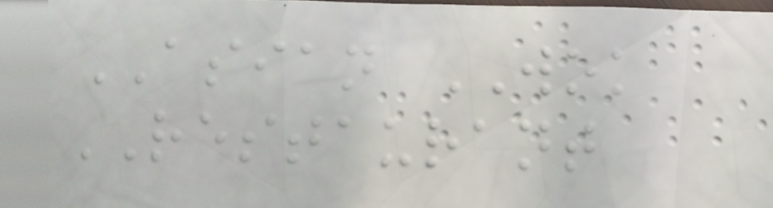ASIAN WOK
RESTAURANT
